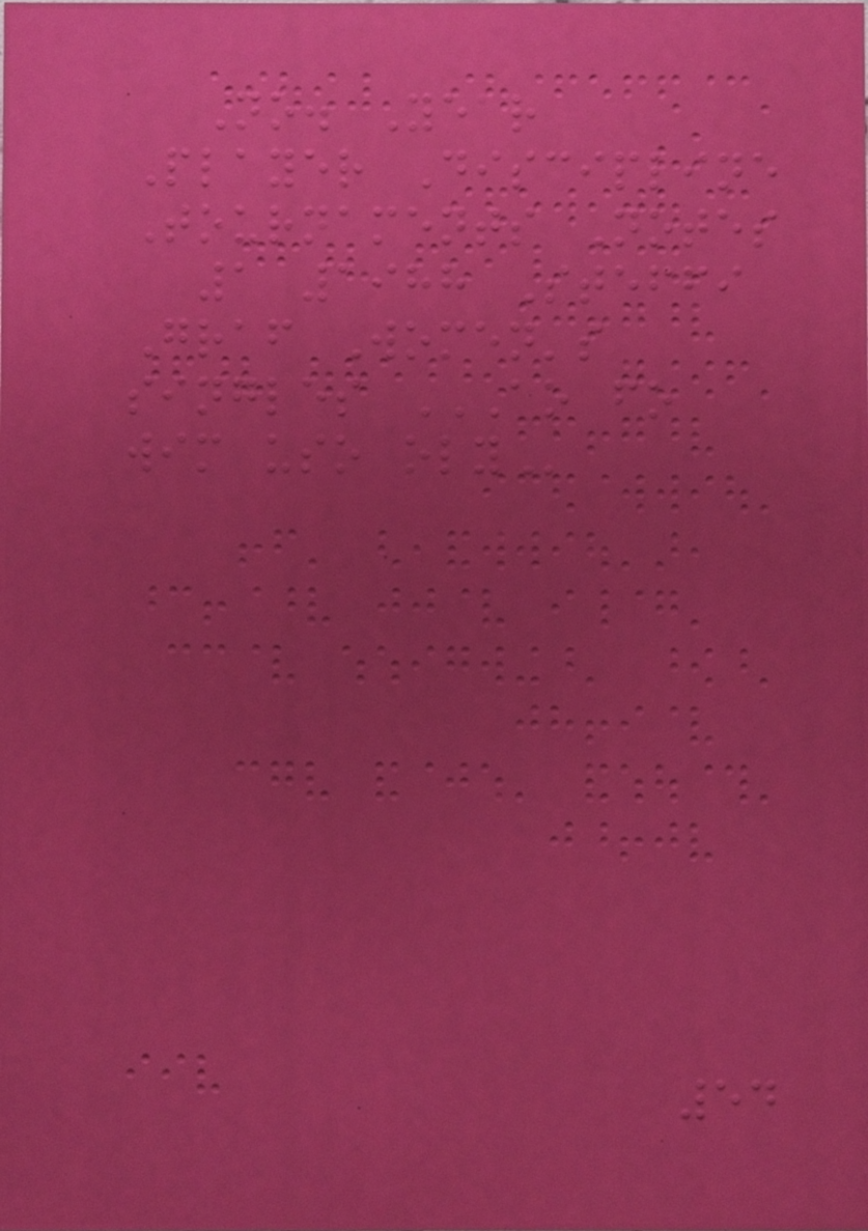No. Year
Player Discipline
Tournaments Notes
1 1988 Steffi
Graf Women's
singles AO FO
WIM USO OLY
54
